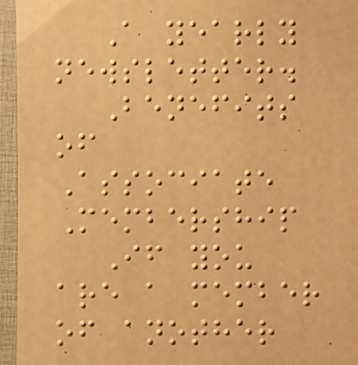A yearly
newsletter.
Benefits
of
Associate
Membership
If you
are a member
of another
